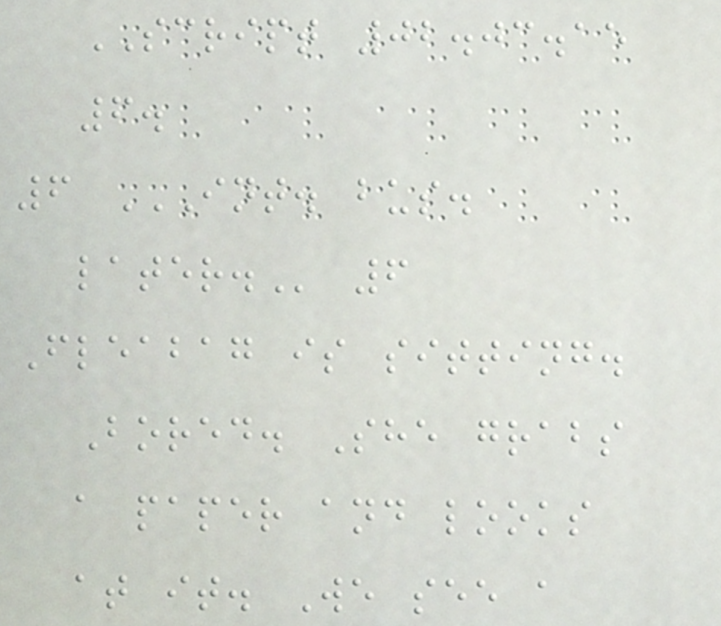SCRIPT 02.03.15
6.
6 INT. BUS.
LATER. 6
Fleabag is sitting.
Bored. She grabs
a paper and looks
at it. We see a
